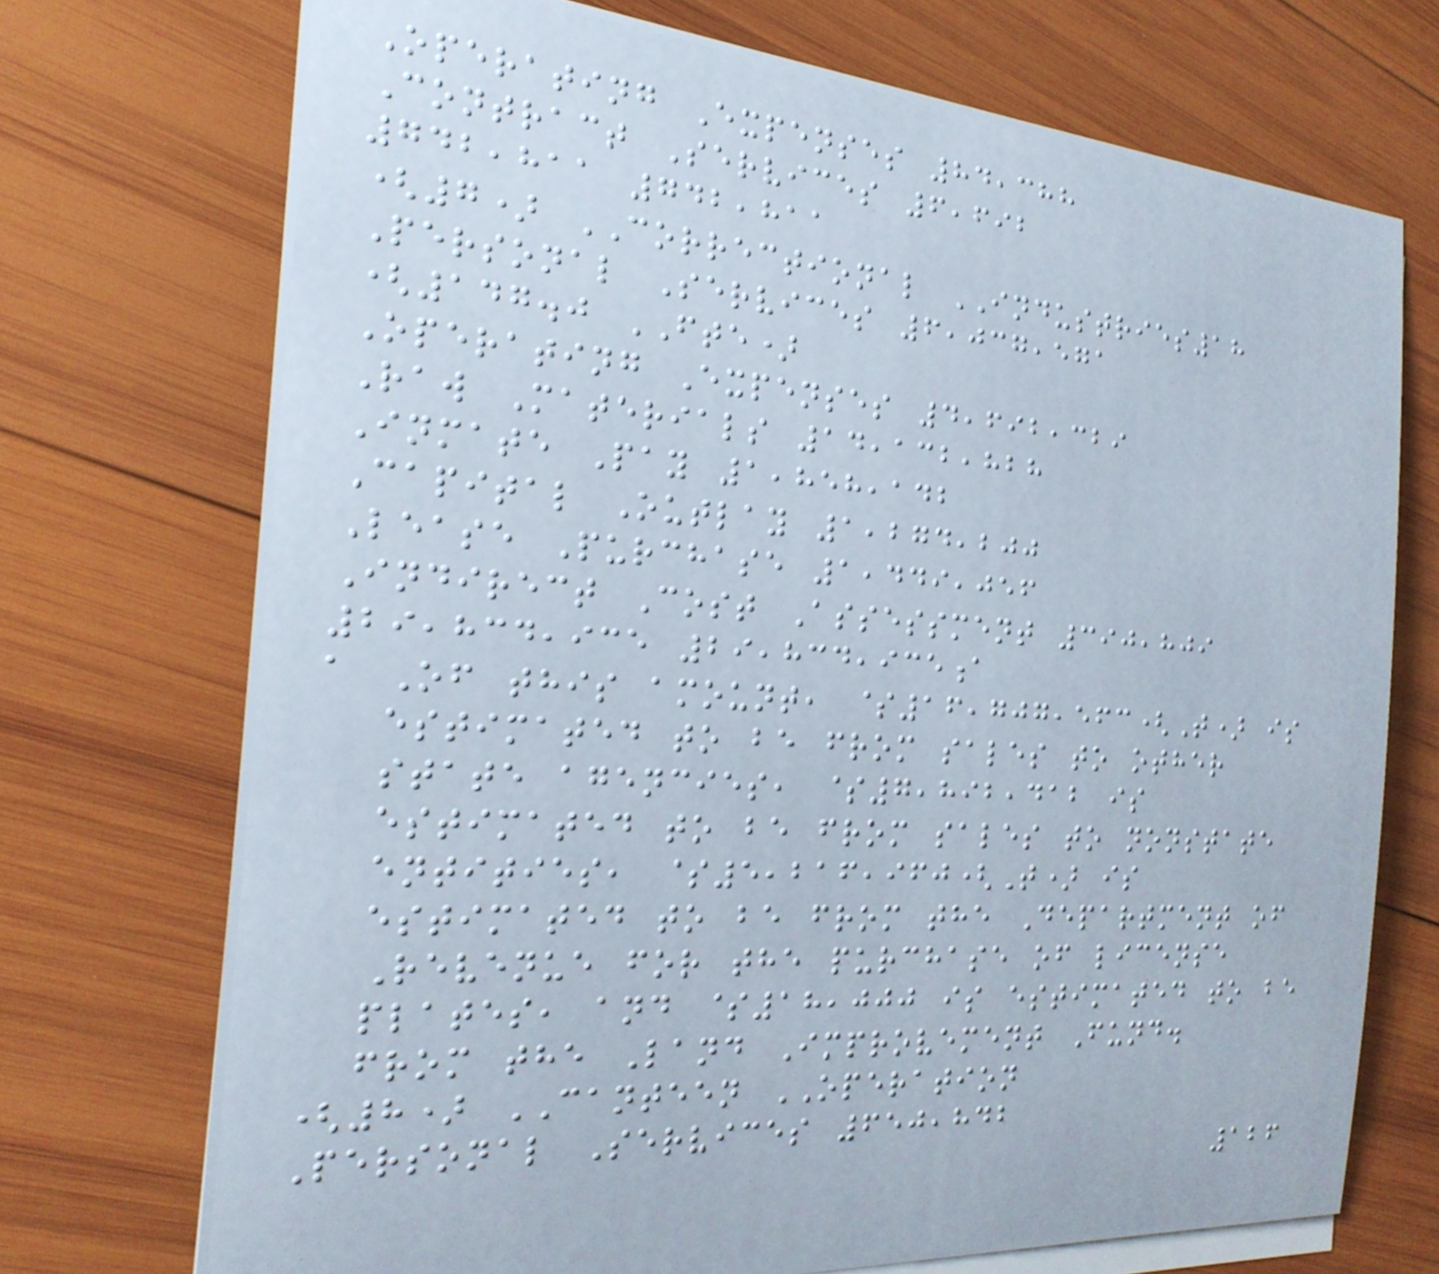Operating Expenses 84,388
Contract Services 6,692
742,811 742,811
(7) CORRECTIONAL INDUSTRIES18
Personal Services 6,037,571
(147.0 FTE)
Operating Expenses 4,692,329
Raw Materials 14,132,828
Inmate Pay 1,858,142
Capital Outlay 1,274,200
Lease Purchase 1,449,056
Indirect Cost Assessment 390,809
29,834,935 29,834,935a
a Of this amount, $16,707,563(T) is
estimated to be from sales to other
state agencies, $7,892,412 is
estimated to be from sales to nonstate
entities, $5,216,960(T) is
estimated to be from the Department of
Revenue for the purchase of license
plates, and $18,000 is estimated to be
from the Land Improvement Fund.
(8) CANTEEN OPERATION
Personal Services 650,842
126
